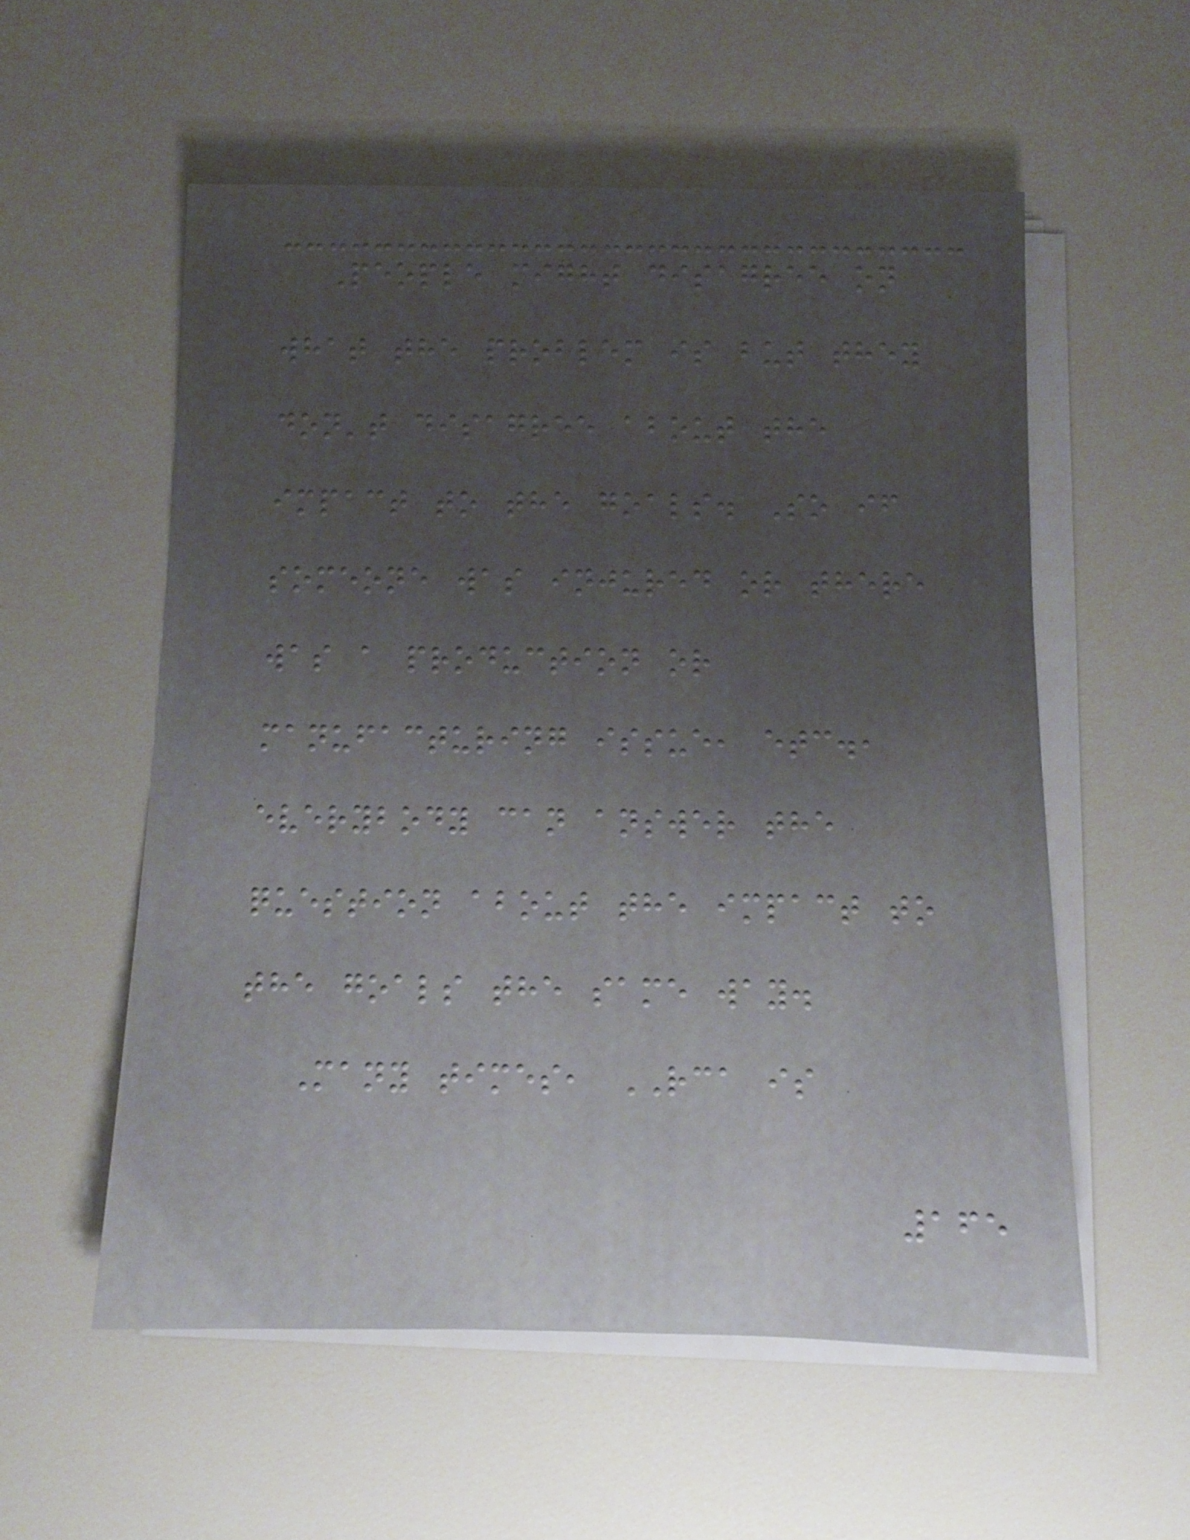People might disagree on
what the problem is but they
don't disagree about the
impact to the goals. So if
someone was injured or there
was a production or
manufacturing issue, etc.,
everybody can answer the
question about the impact to
the goals the same way.
Many times, RCA is
165
